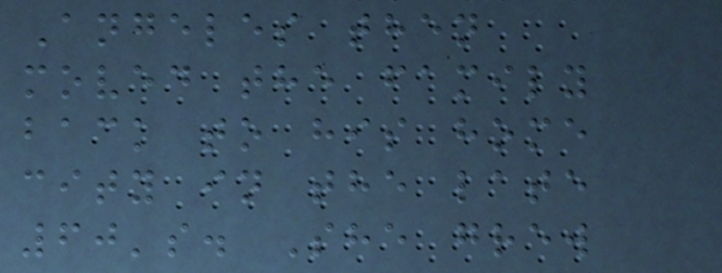Angeles then
moved the family
back to his home
city in the late
60's. She grew
